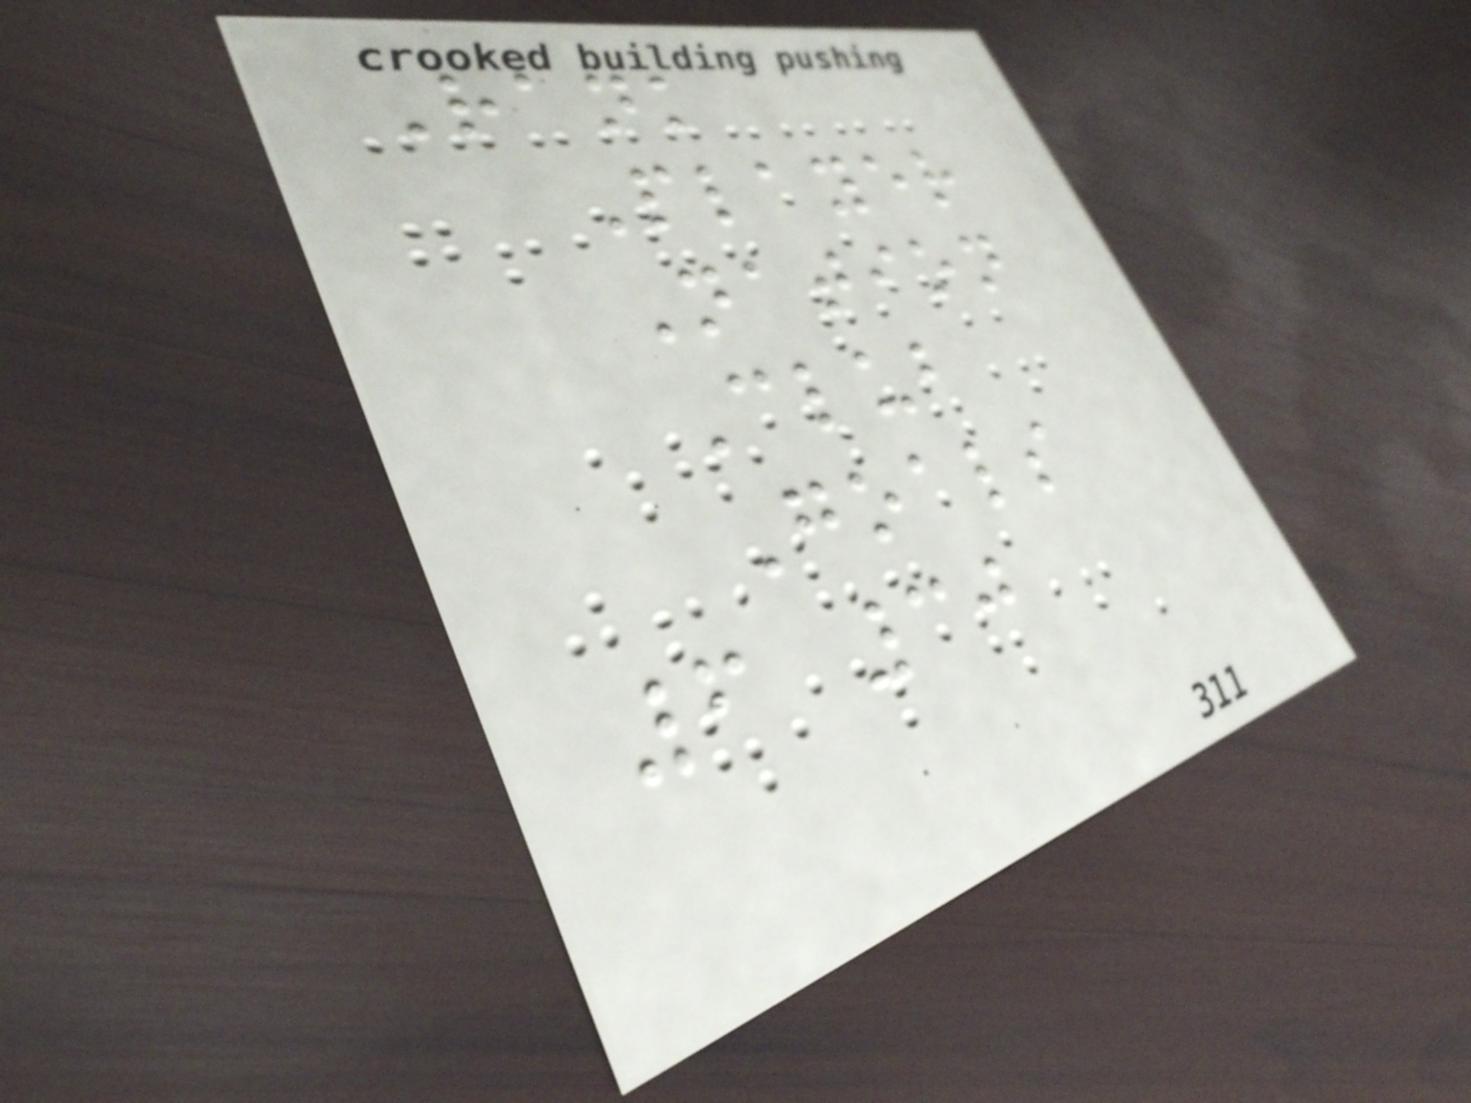Rank
Player
Nation
Club
Goals
6 30
